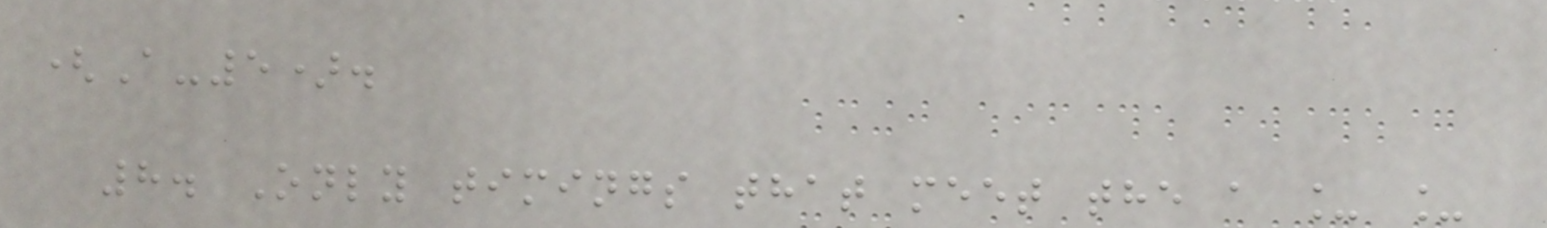(A-5).
8. Only timings that meet the a _ _
